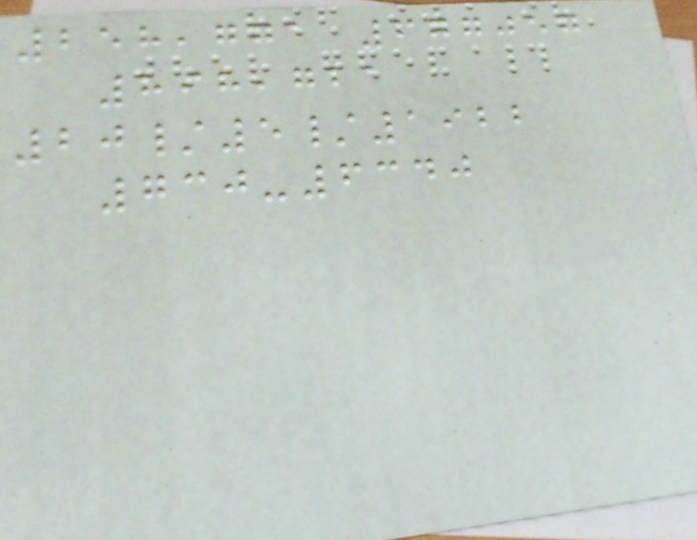258,771 677057
898,721
20/5/1922
730-6340
